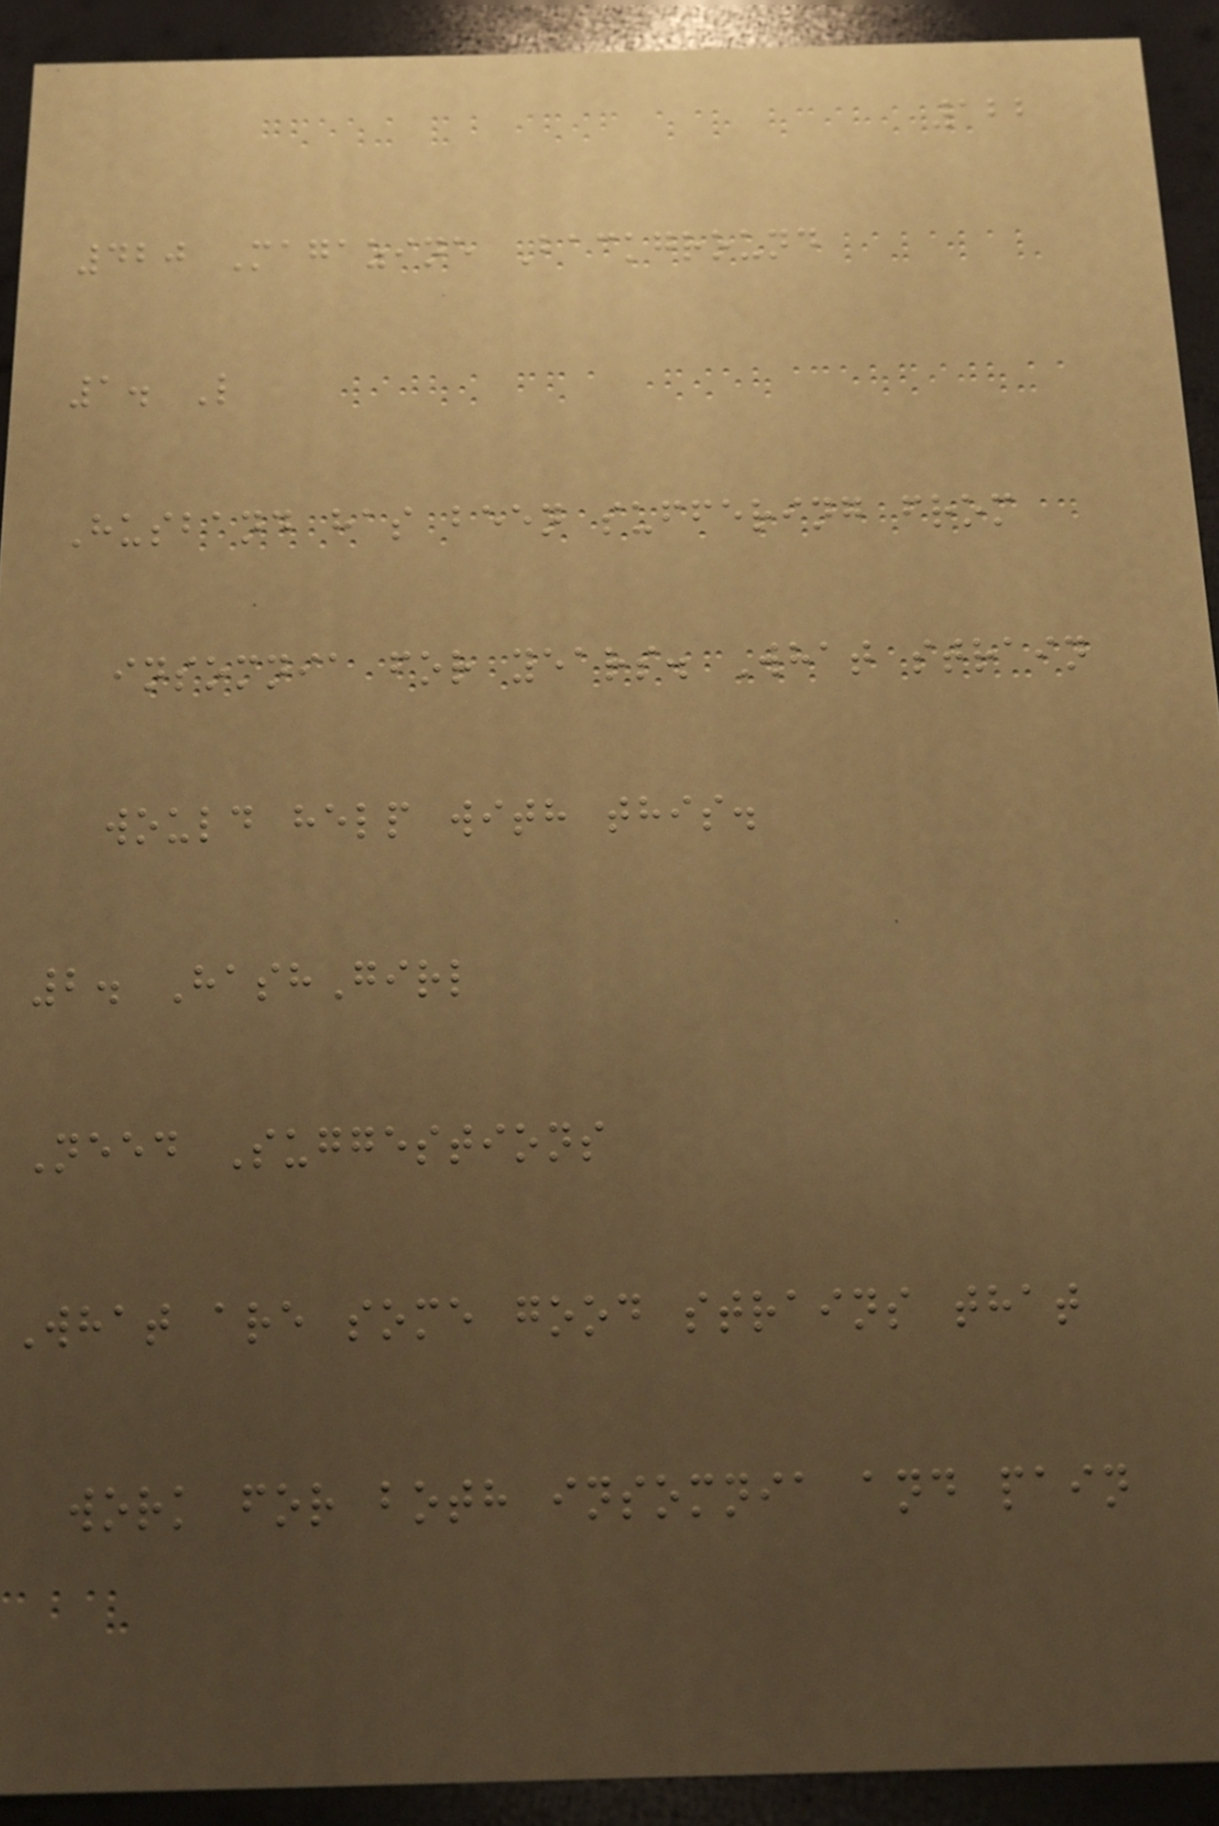122
420 Magazine Background
1. L
Husband has been suffering from
insomnia for years. What strain
would help with this.
2. HashGirl
Need Suggestions
What are some good strains that
work for both insomnia and pain
